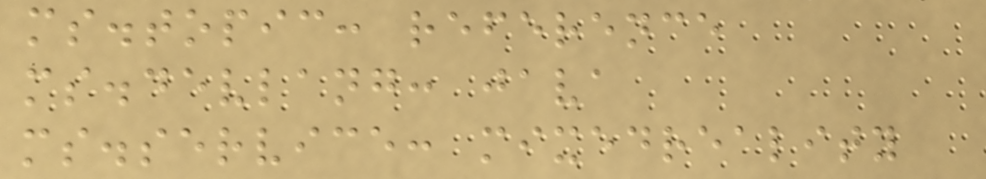ms.topic: reference
ms.devlang: java
ms.service: mixedreality
